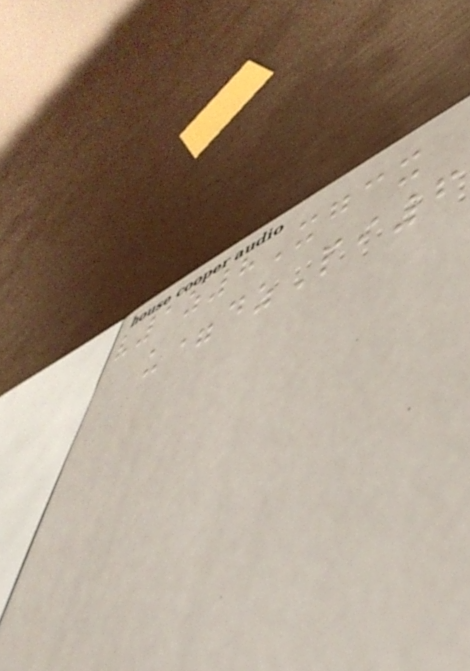v1z8Xgcx
u=dzPi6
